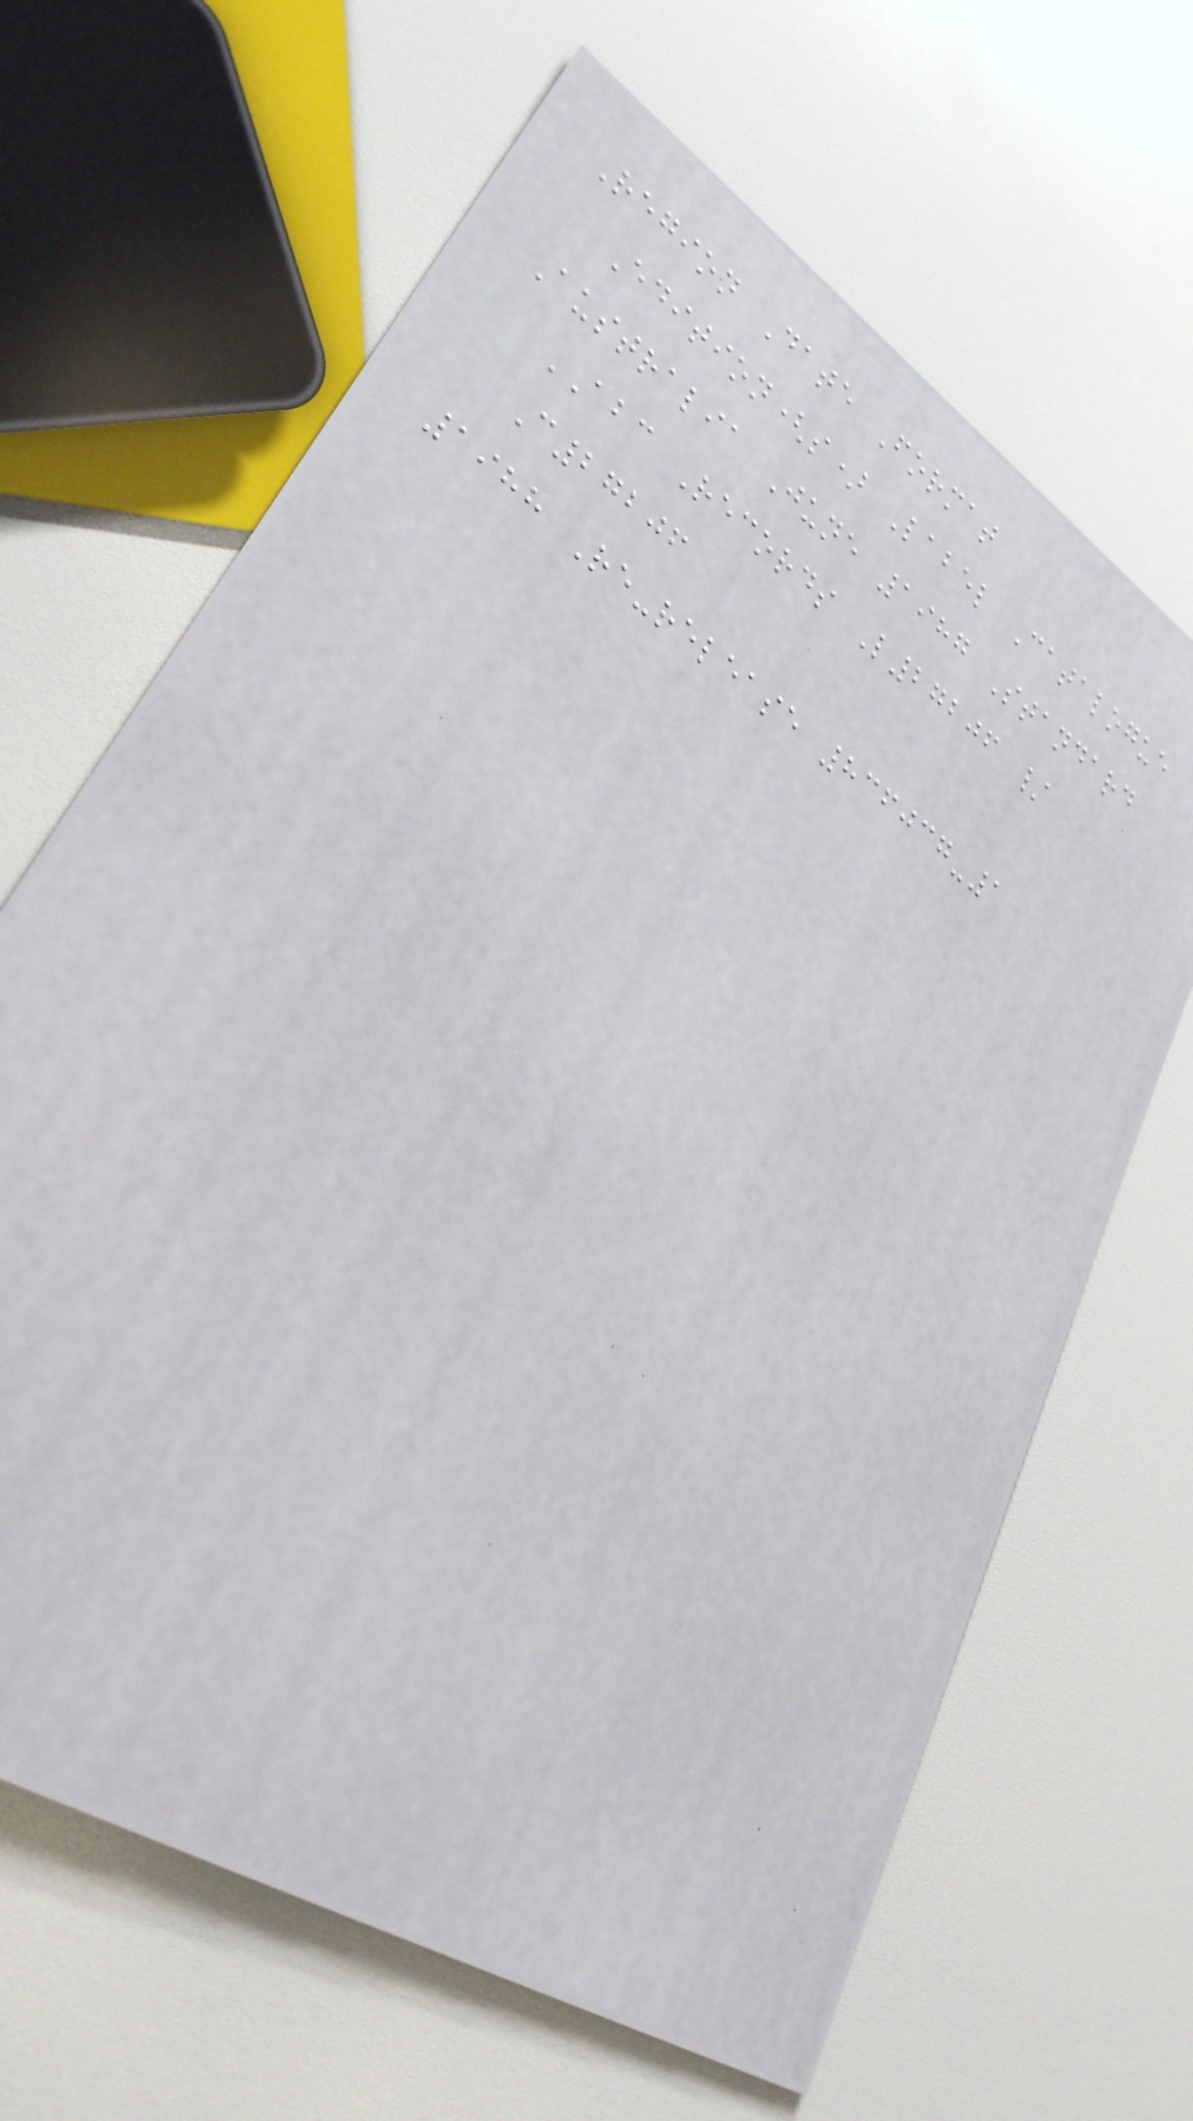Region Date Format
Edition(s) Label Catalogue
Australia June 1987 Standard
ABC Records L27206 /
C27206
1988 Re-release 836037-1
